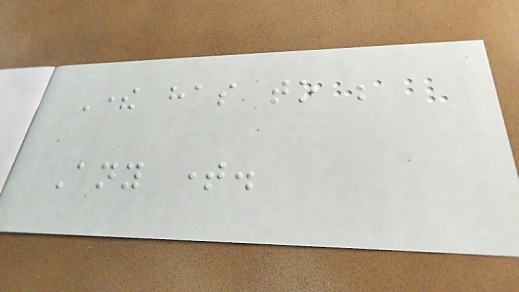There has to be
Any time.
